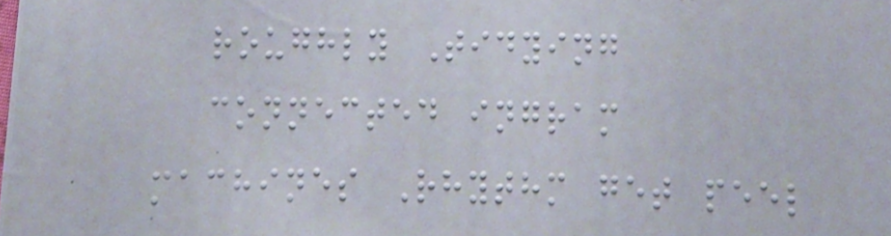roughly Tidying
connected ingram
machines Rhythm get peel
